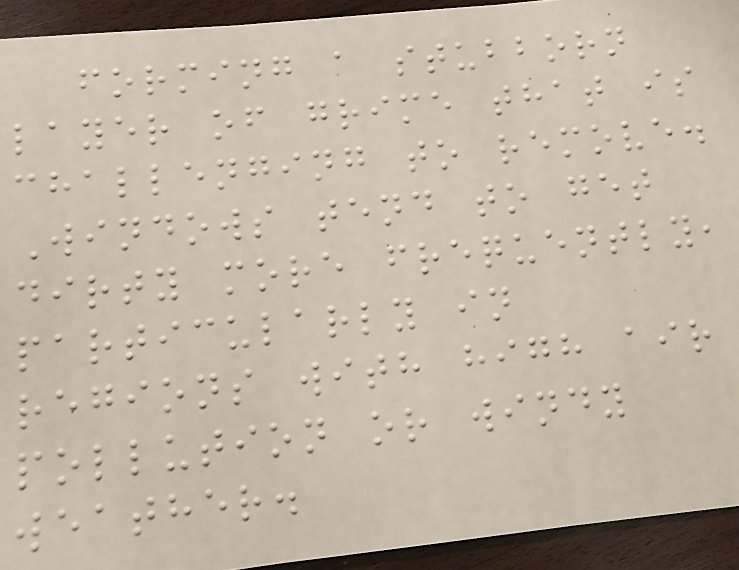forming a stubborn
layer of grime that is
challenging to remove.
Windows tend to get
dirty more frequently,
particularly in
regions with high air
pollution or windy
weather.
